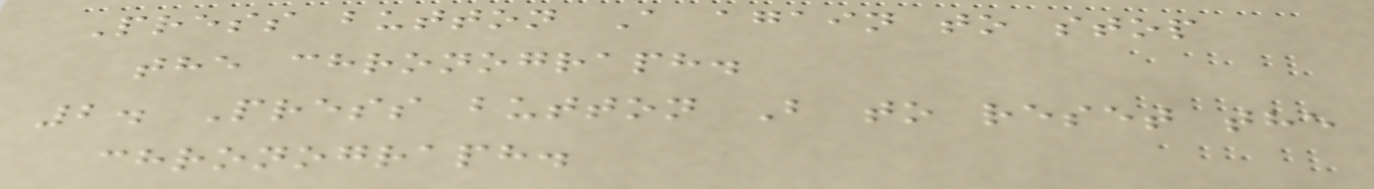Press button A again to stop
the chronograph.
2. Press button B to reset the
chronograph.
